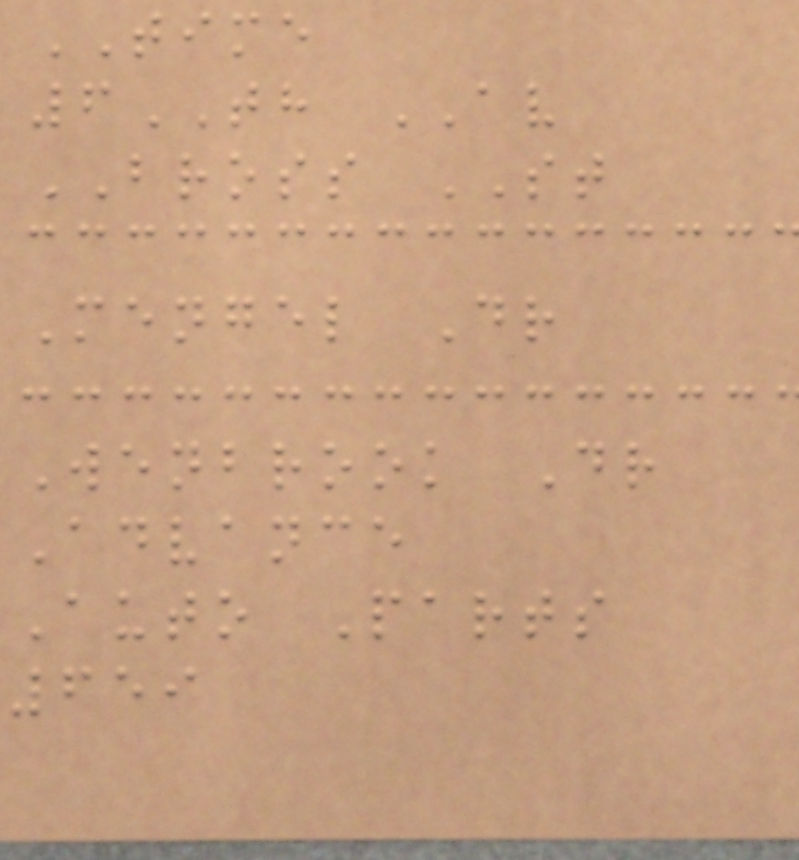TIME
6TH AV
BROSS ST
Mengel Dr
Wenbrook Dr
Advance
Auto Parts
659
